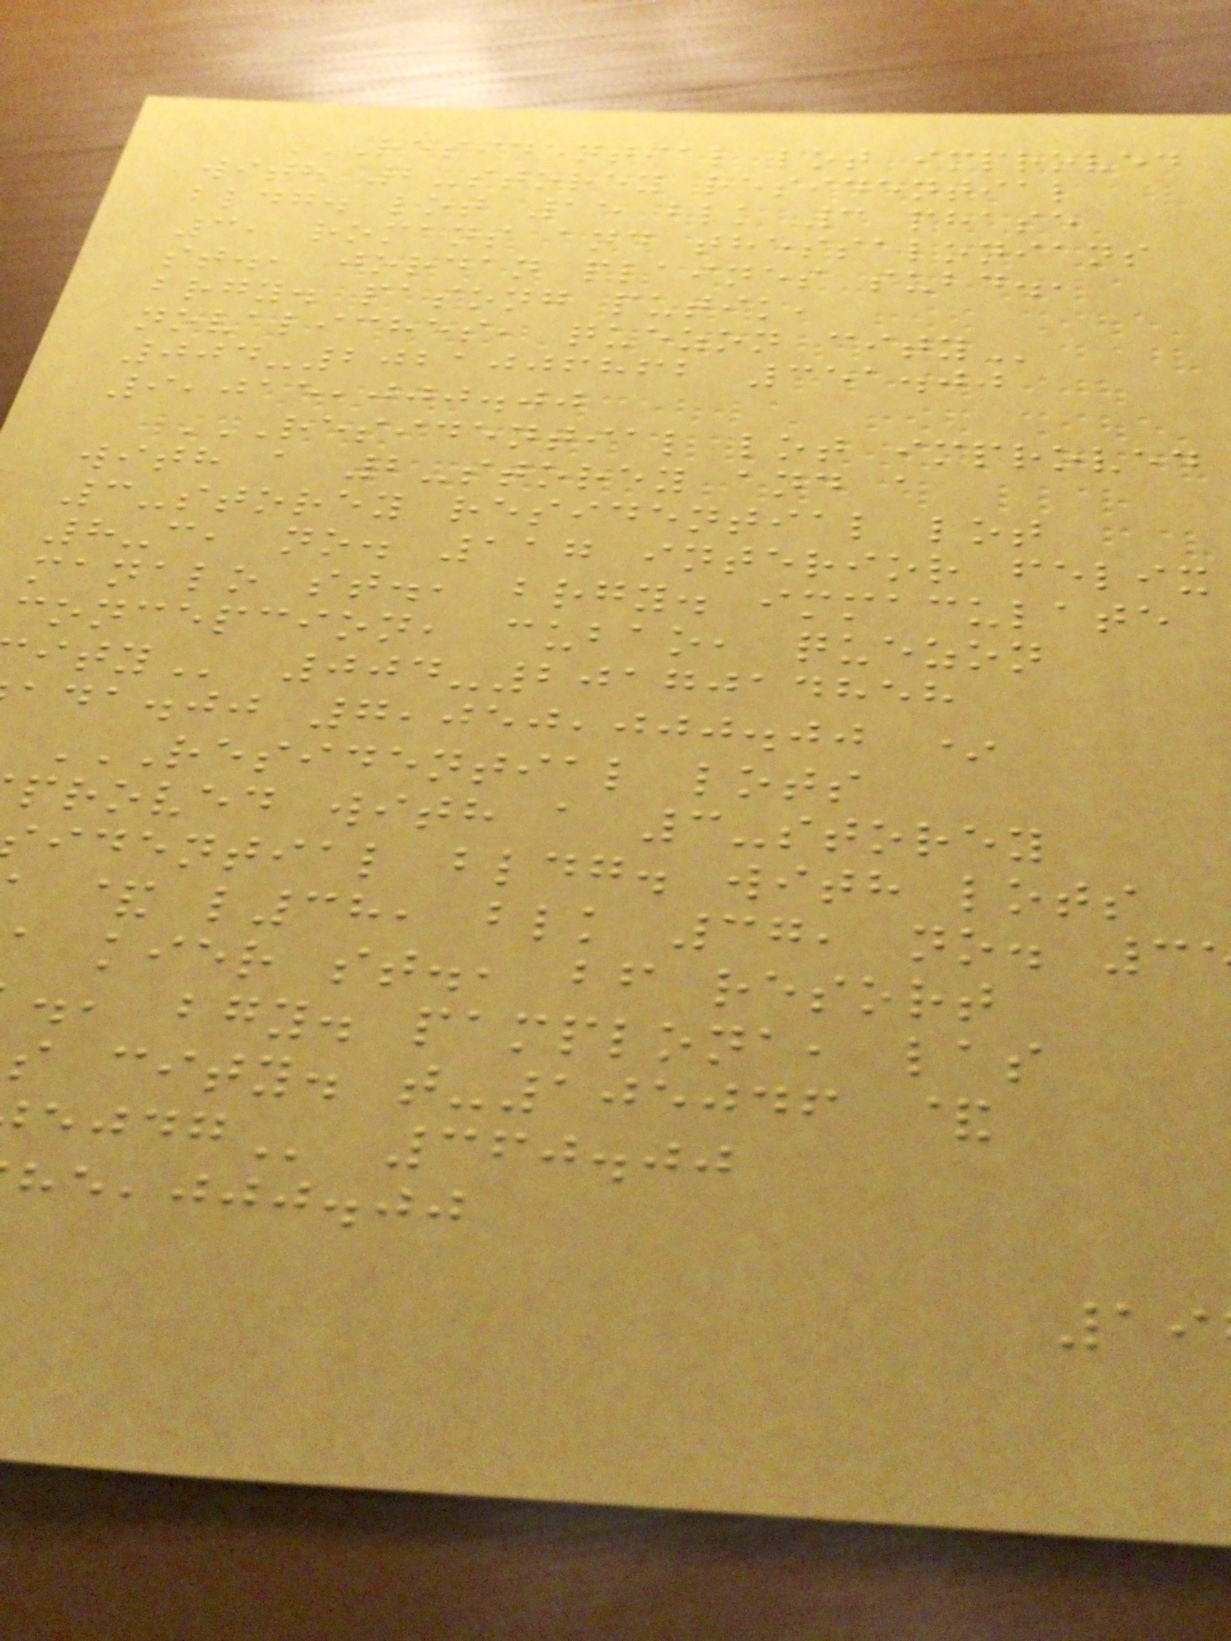RESIDENTIAL LOT IMPROVED
with 2-storey residential
bldg. lot 15 blk 3 phase
3, romans and thessalonians
st., jordan plaines subd.,
brgy. pasong putik,
novaliches, quezon
004-2021006862 351.00
9,015,000.00
RESIDENTIAL LOT IMPROVED
with a 2-storey and a
3-storey residential lot
8-c, no. 117 interior felix
manalo st., brgy. immaculate
concepcion, cubao, quezon
004-2017014858
ada.jj 7,050,000.00 *
RESIDENTIAL LOTS
proved with a 3-storey
idential bldg. with lots
& l38, blk 37, no. 3
a kier st., bf resort
., bgy. pamplona, las
s city. t-105046 &
360.00
,jjj.jj
